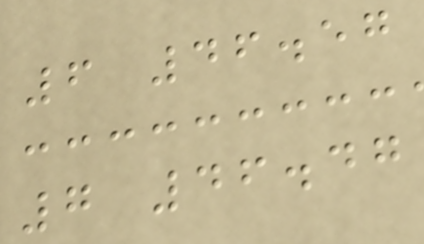6 46.57
7 46.47
